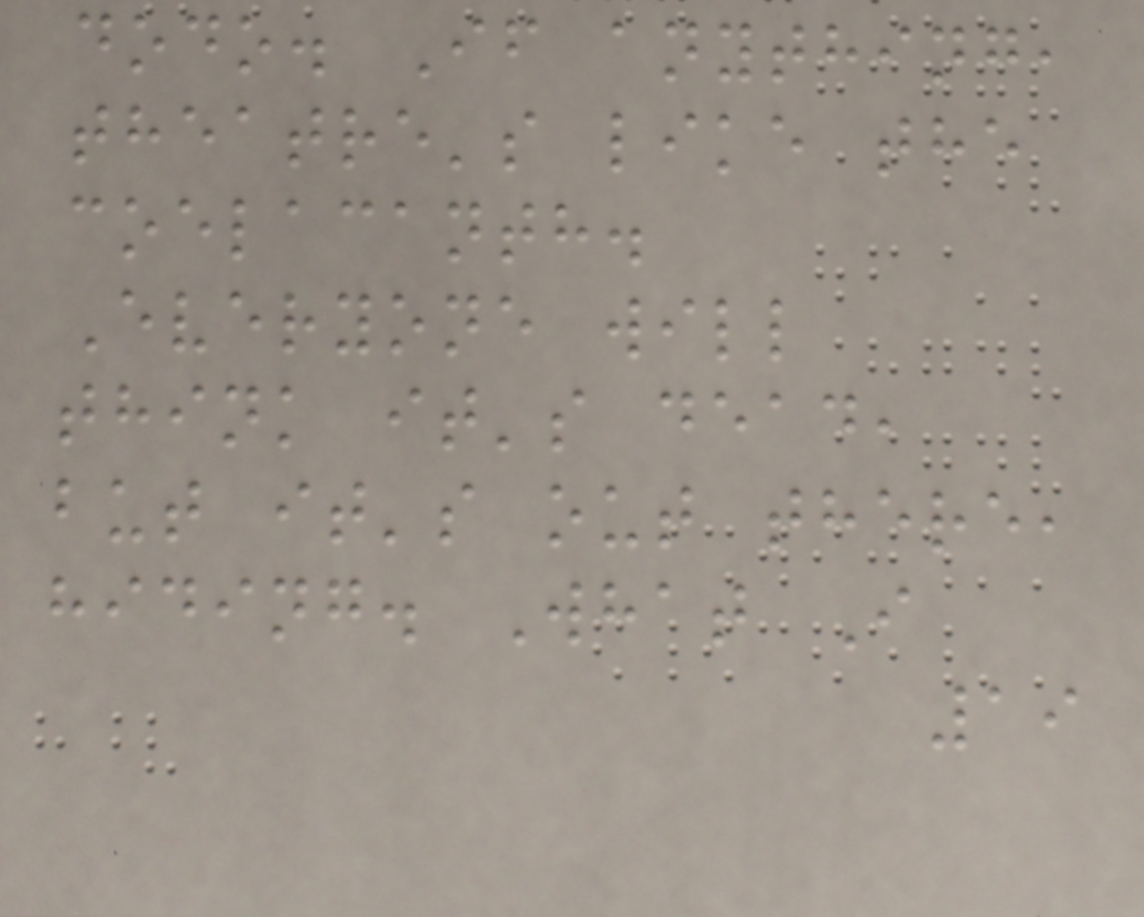dodo. If anything,
theatre's like the
coelacanth.
Everyone will
think it's dead,
but it's out there,
hiding. What I
19
